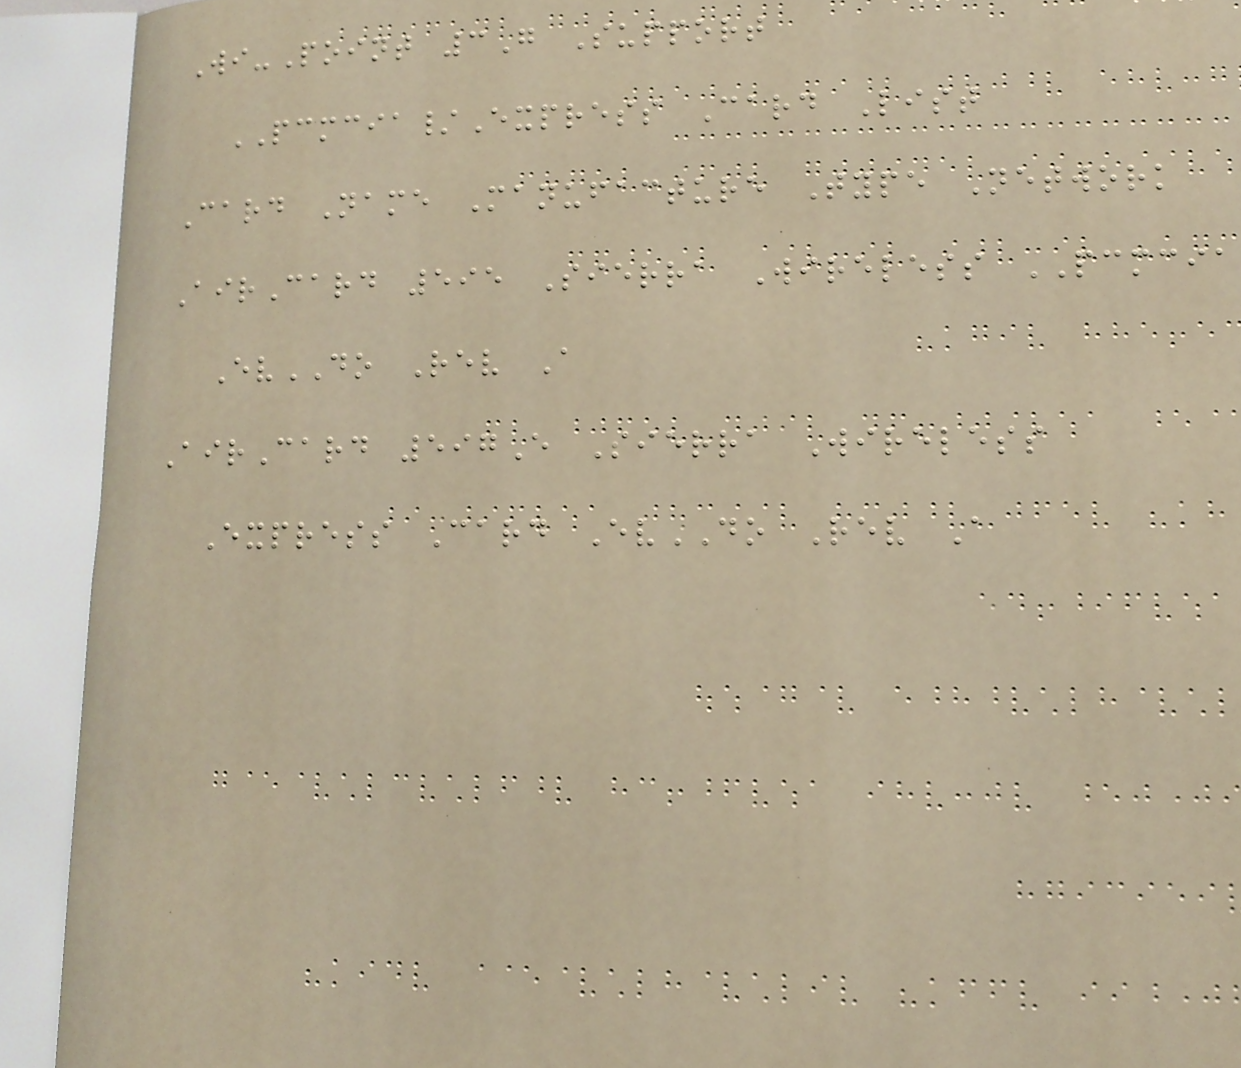Wi-Point 3G Support
PCMCIA/Express Card List
Card Name Manufacture Type Network
AirCard 595 Sierra Wireless PCMCIA
EvDO Rev A
AirCard 597E Sierra Wireless
Express Card EvDO Rev A
